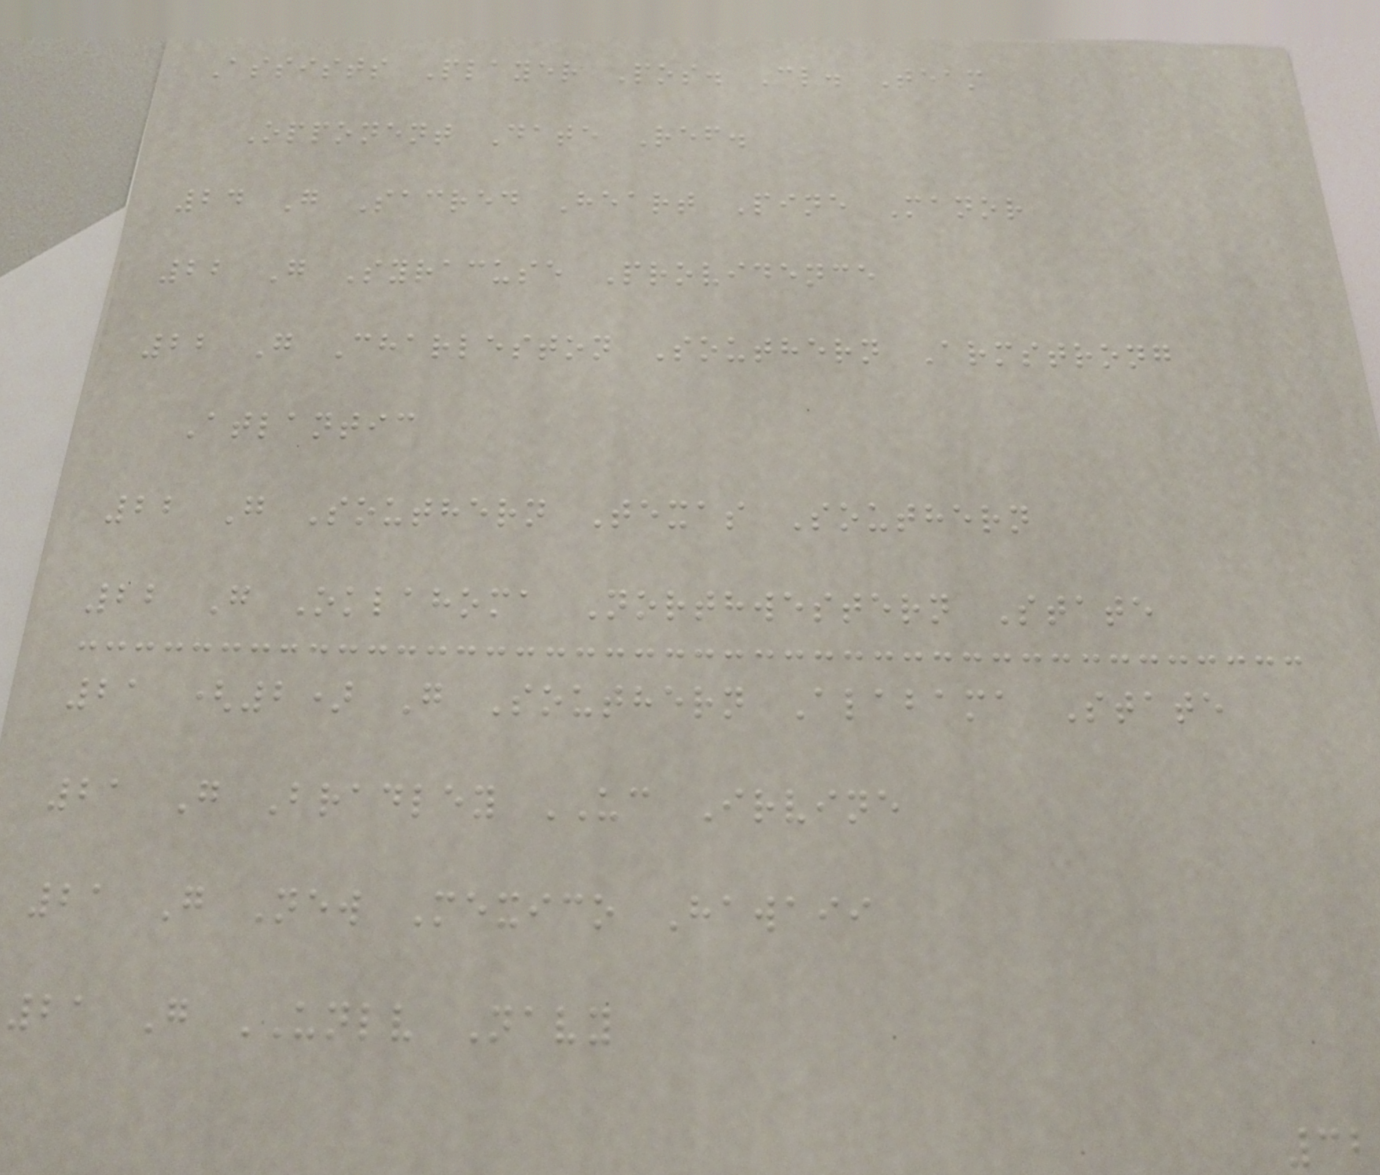Assists Player Pos. Cl. Team
Opponent Date Ref.
24 G Sacred Heart Pine Manor
22 G Syracuse Providence
22 G Charleston Southern Armstrong
Atlantic
22 G Southern Texas Southern
22 G Oklahoma Northwestern State
21 (2) G Southern Alabama State
21 G Bradley UC Irvine
21 G New Mexico Hawaii
21 G UNLV Navy
32
